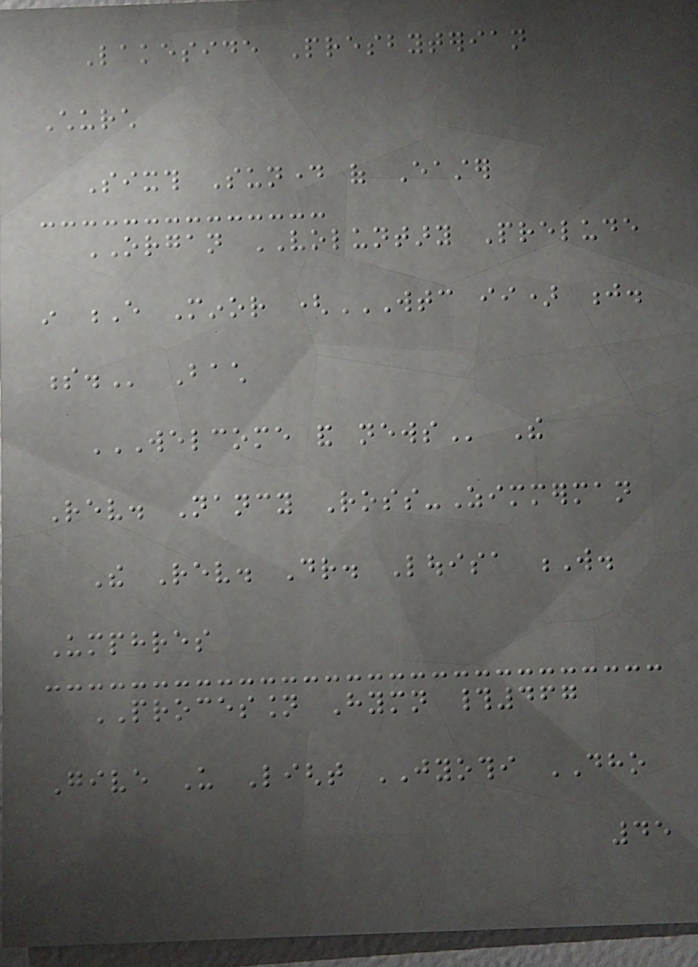Lakeside Presbyterian
Church
Sixth Sunday of Easter
ORGAN VOLUNTARY Prelude
in E Minor (WTC II) J.
S. Bach
WELCOME AND NEWS The
Rev. Nancy Ross-Zimmerman
The Rev. Dr. Louisa W.
Umphres
PROCESSION Hymn #467
Give Us Light JYOTHI DHO
45
